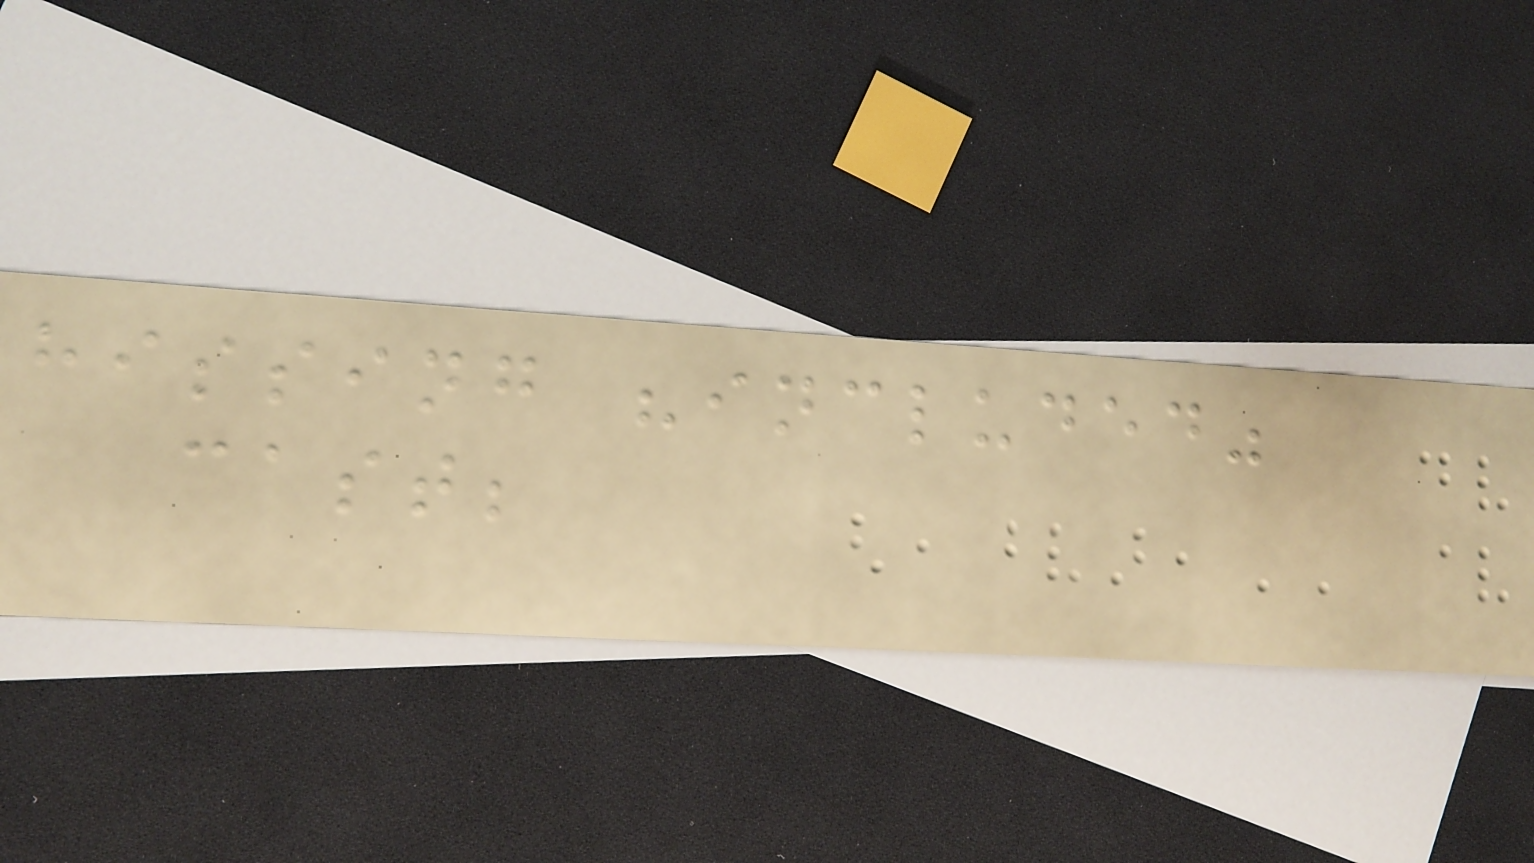hissing "included"
cast;
